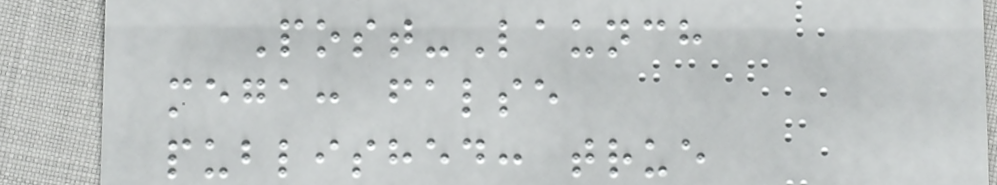Post-Launch
mega: false
published: true
